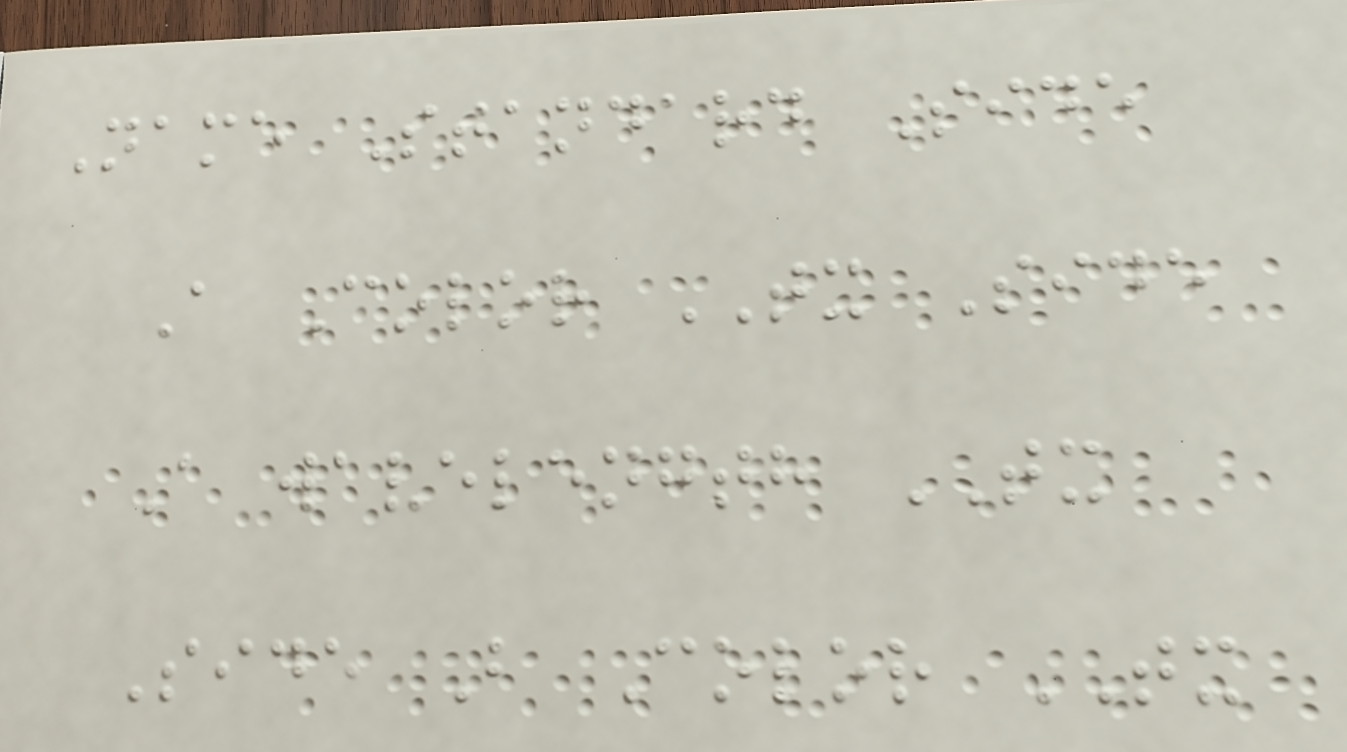Name Standard Side
A Color TX Side
A wavelength TX
Side B Color TX
